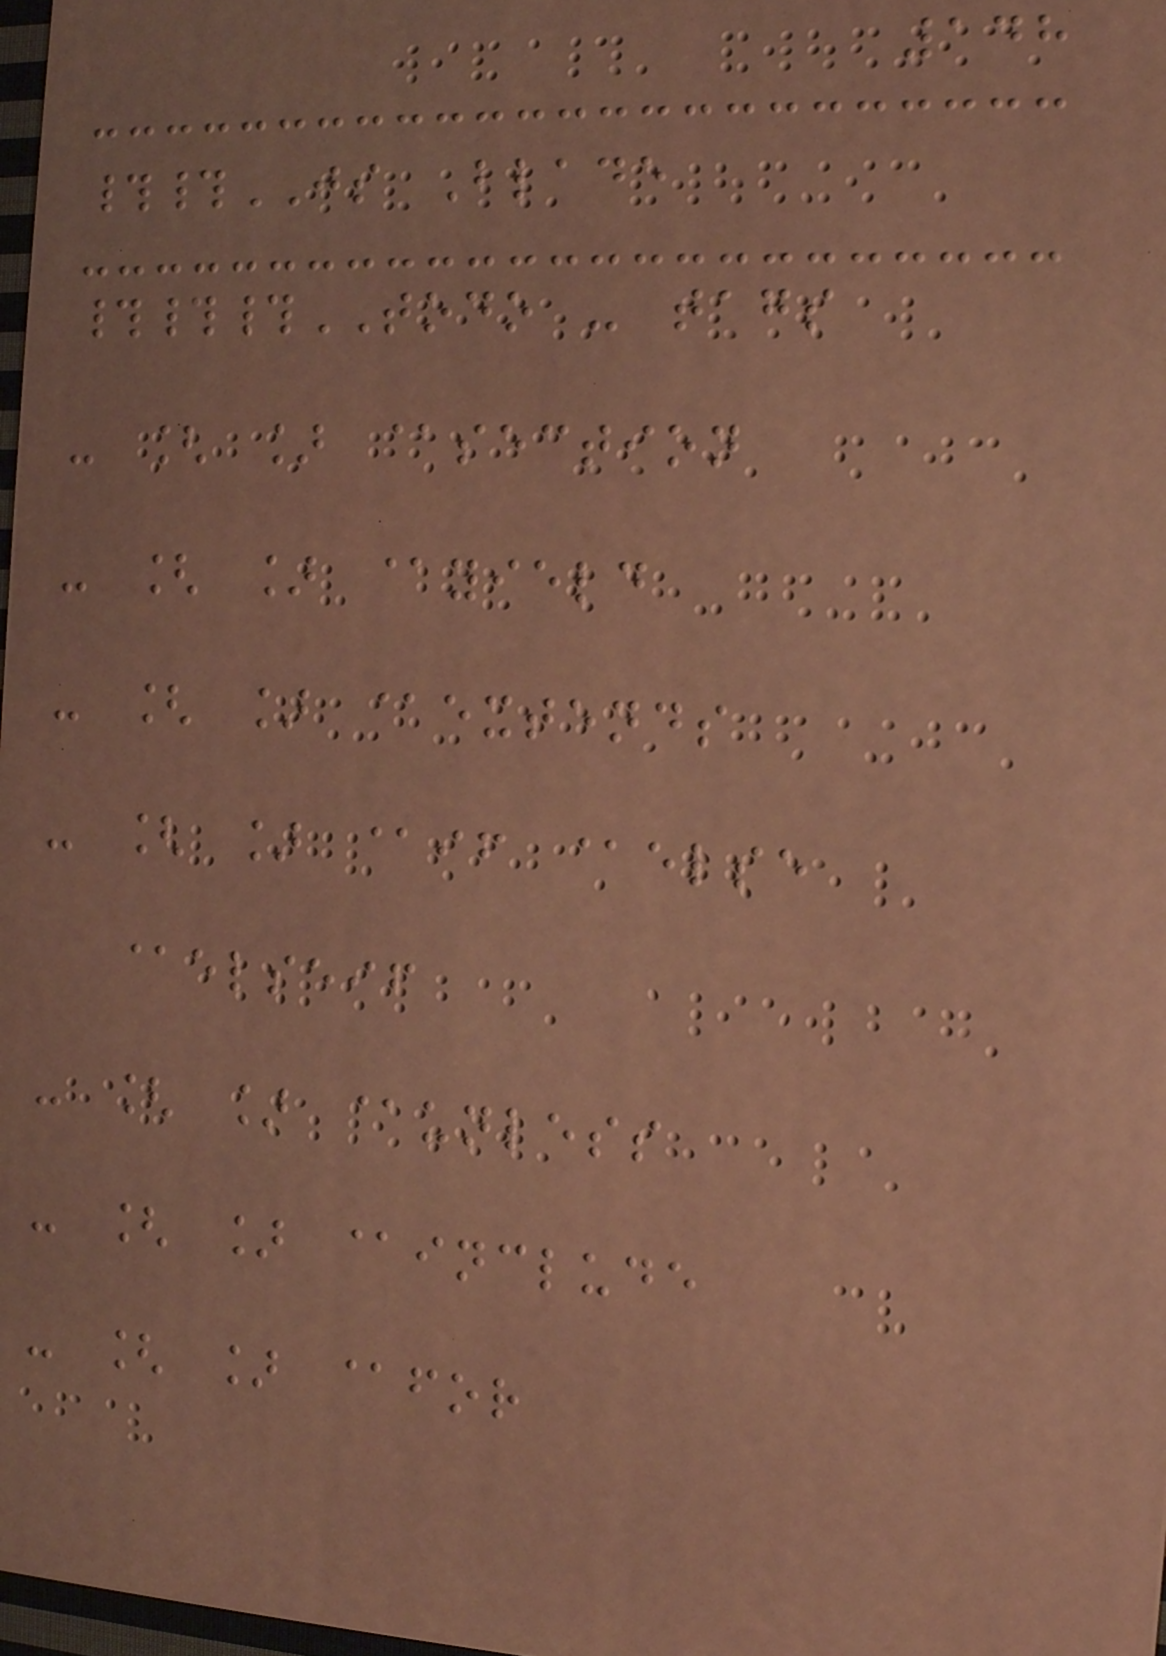148
##JS Blade
###TODO - tags
- [ ] @section
- [ ] @yield
- [ ] @extends
- [ ] @if @else
@elseif
- [ ] @unless
- [ ] @include
- [ ] @for
